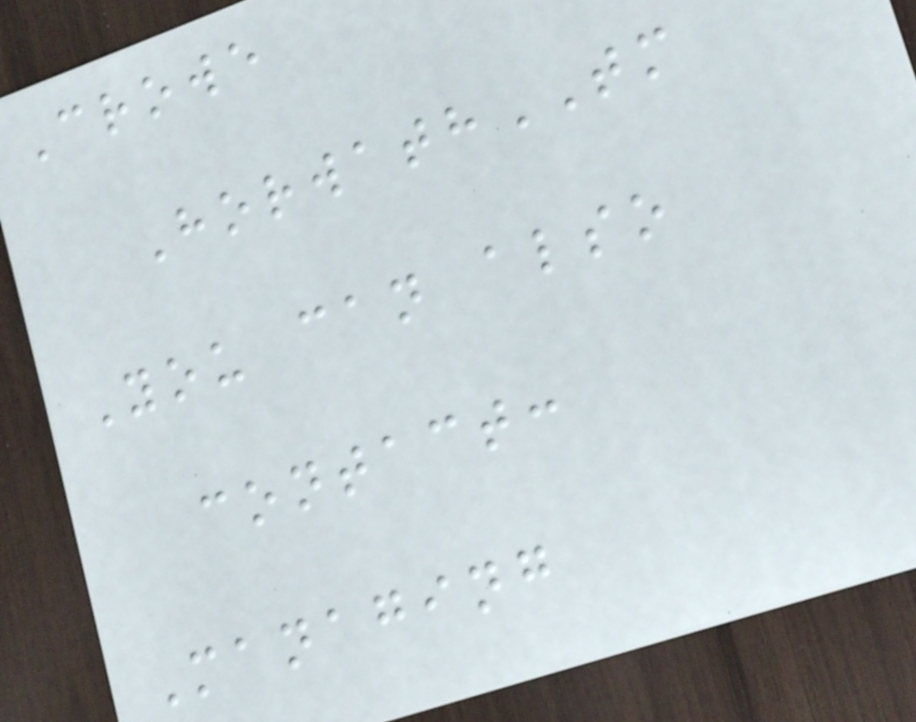Crowe
HorwathTM
You can also
contact:
Managing
